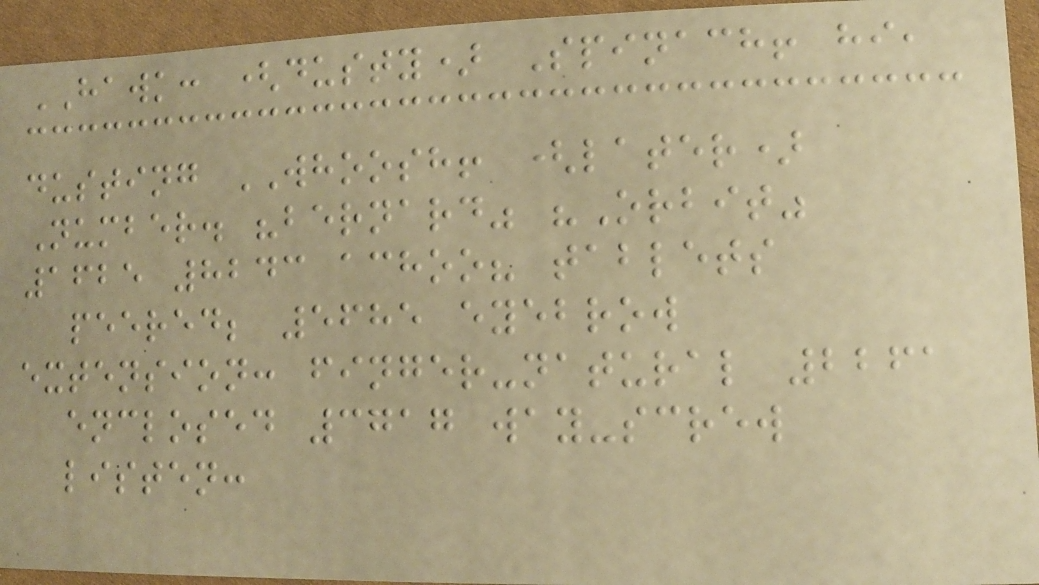HAWK: (dusty) Spinach! hi,
dusting WHOOSH! (later)
Number. "bernard" "Orbit"
1625 8243 achoo? tablets
peered; 5685 eyebrow
extension: finger-natural 2261
enclosed 3717 way-screw
listen:
